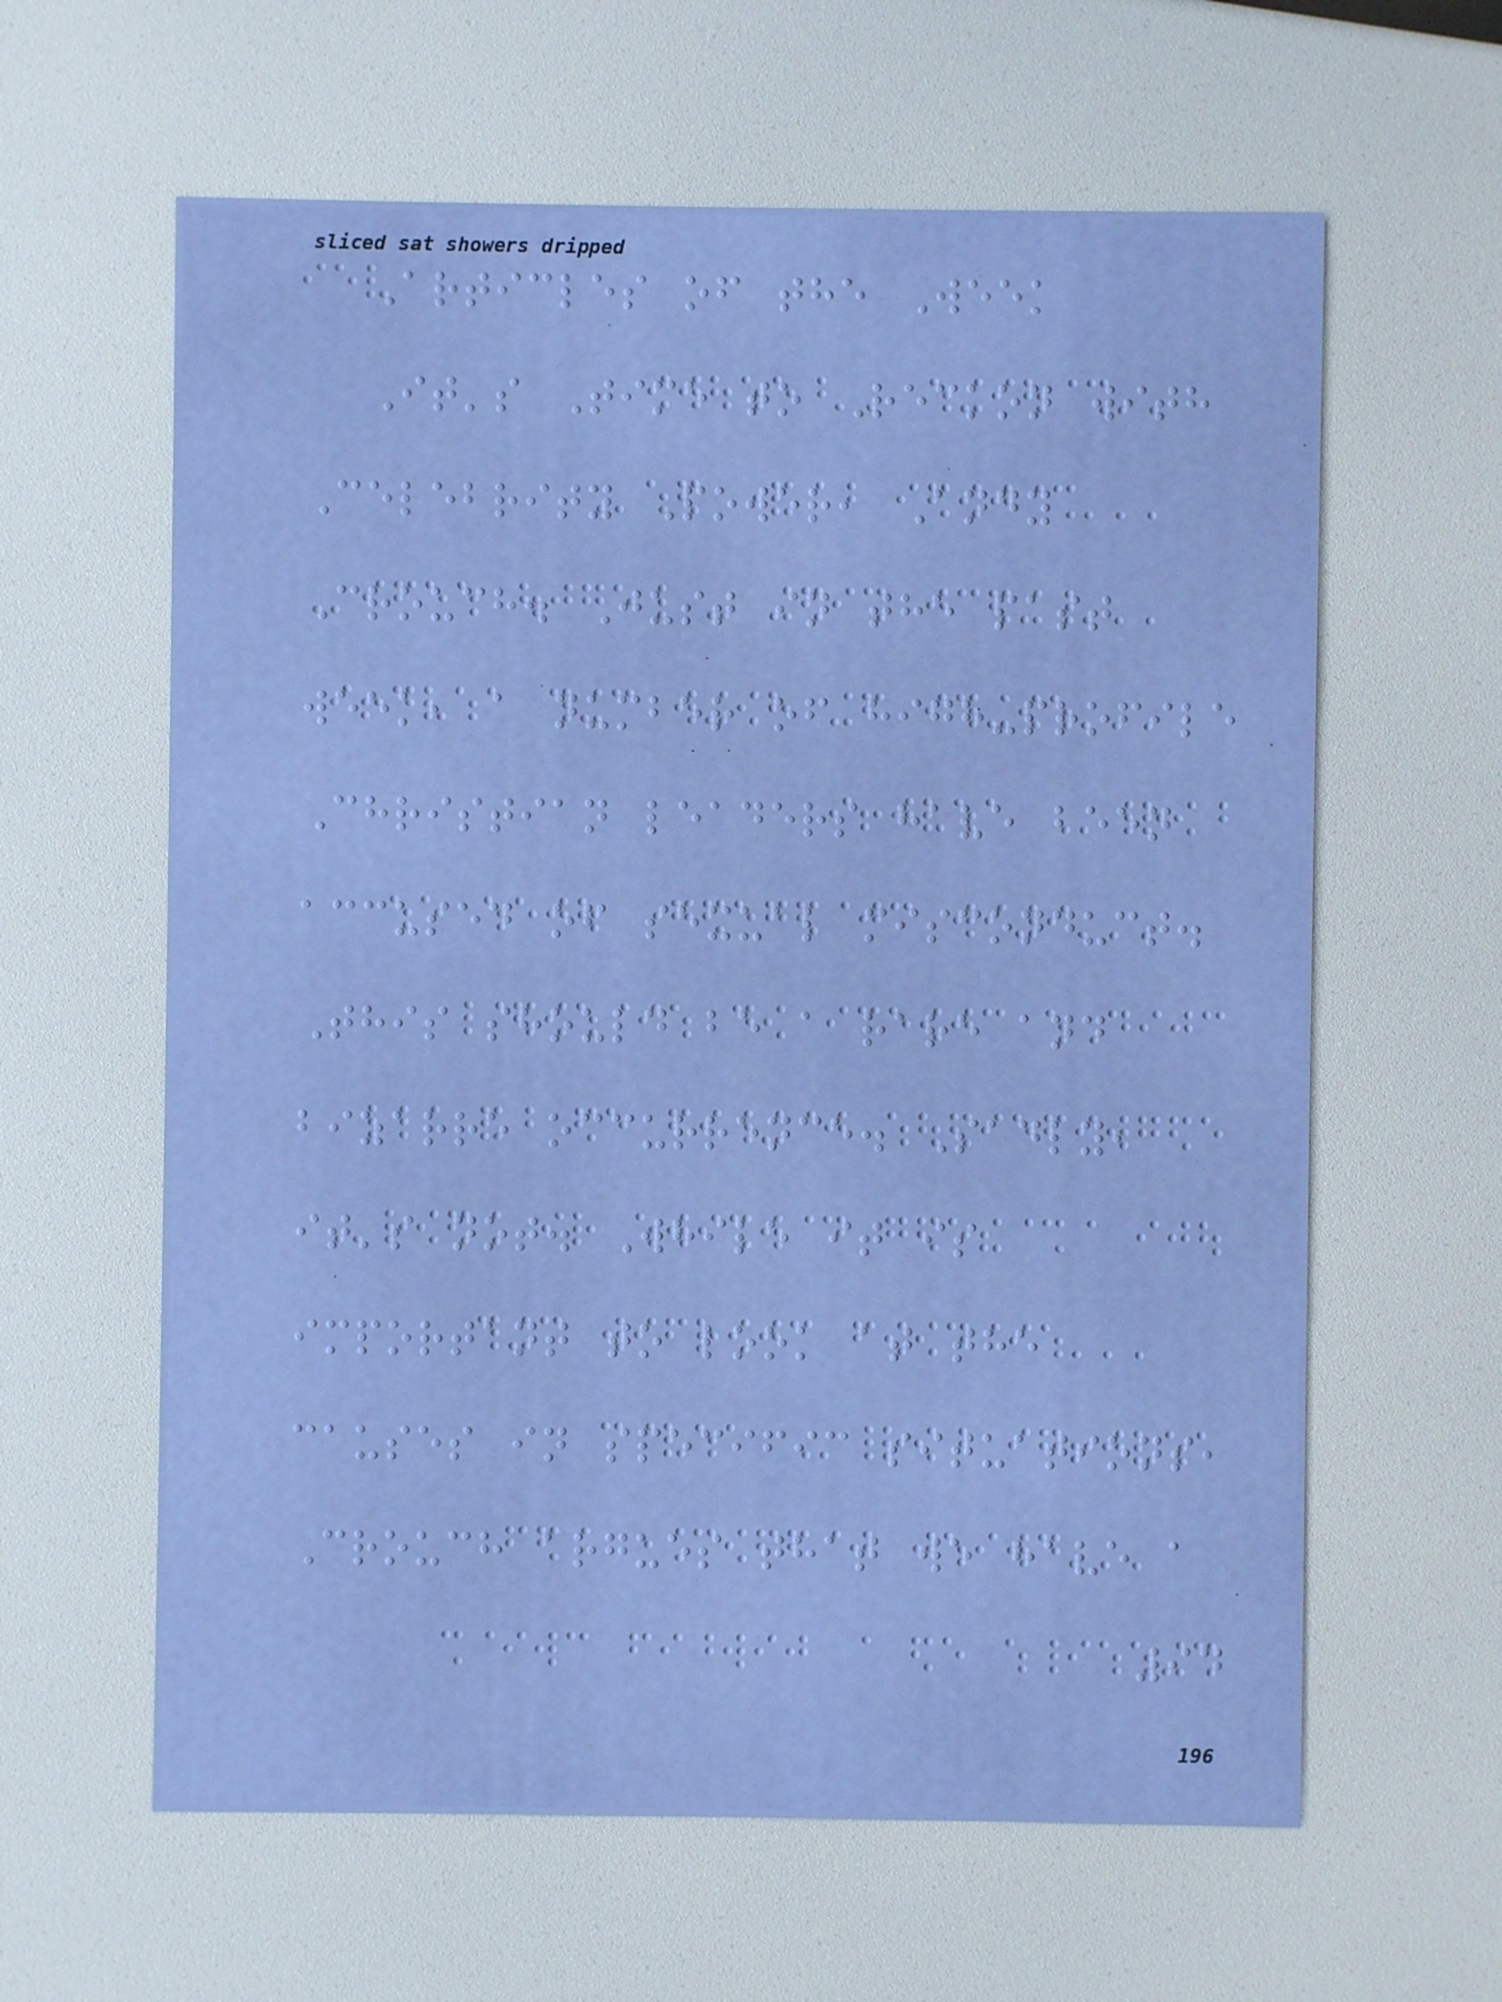Articles of the Week
It's Time to Reckon with
Celebrity Power, Andy
Crouch. Just in the past
week, a number of high-profile
Christian leaders have been
accused of sexual misconduct.
This should be a rare and
bizarre occurrence. Sadly,
it's not. While it is
important to look at the
causes in specific situations,
Crouch argues that we have a
94
